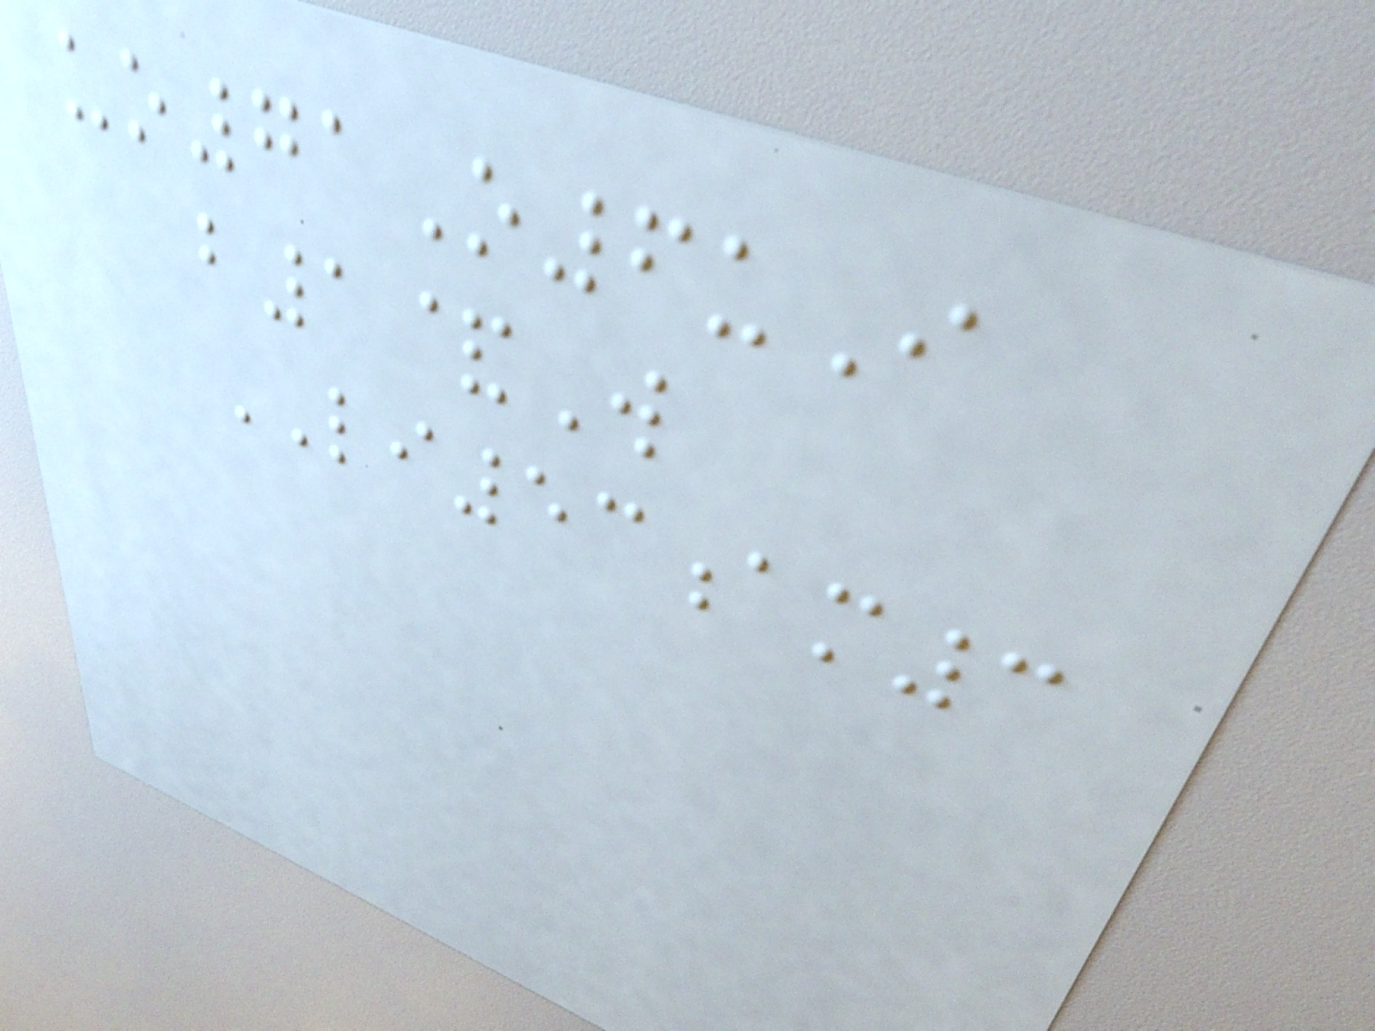uo71O6uI
b1&W
LI53am3
